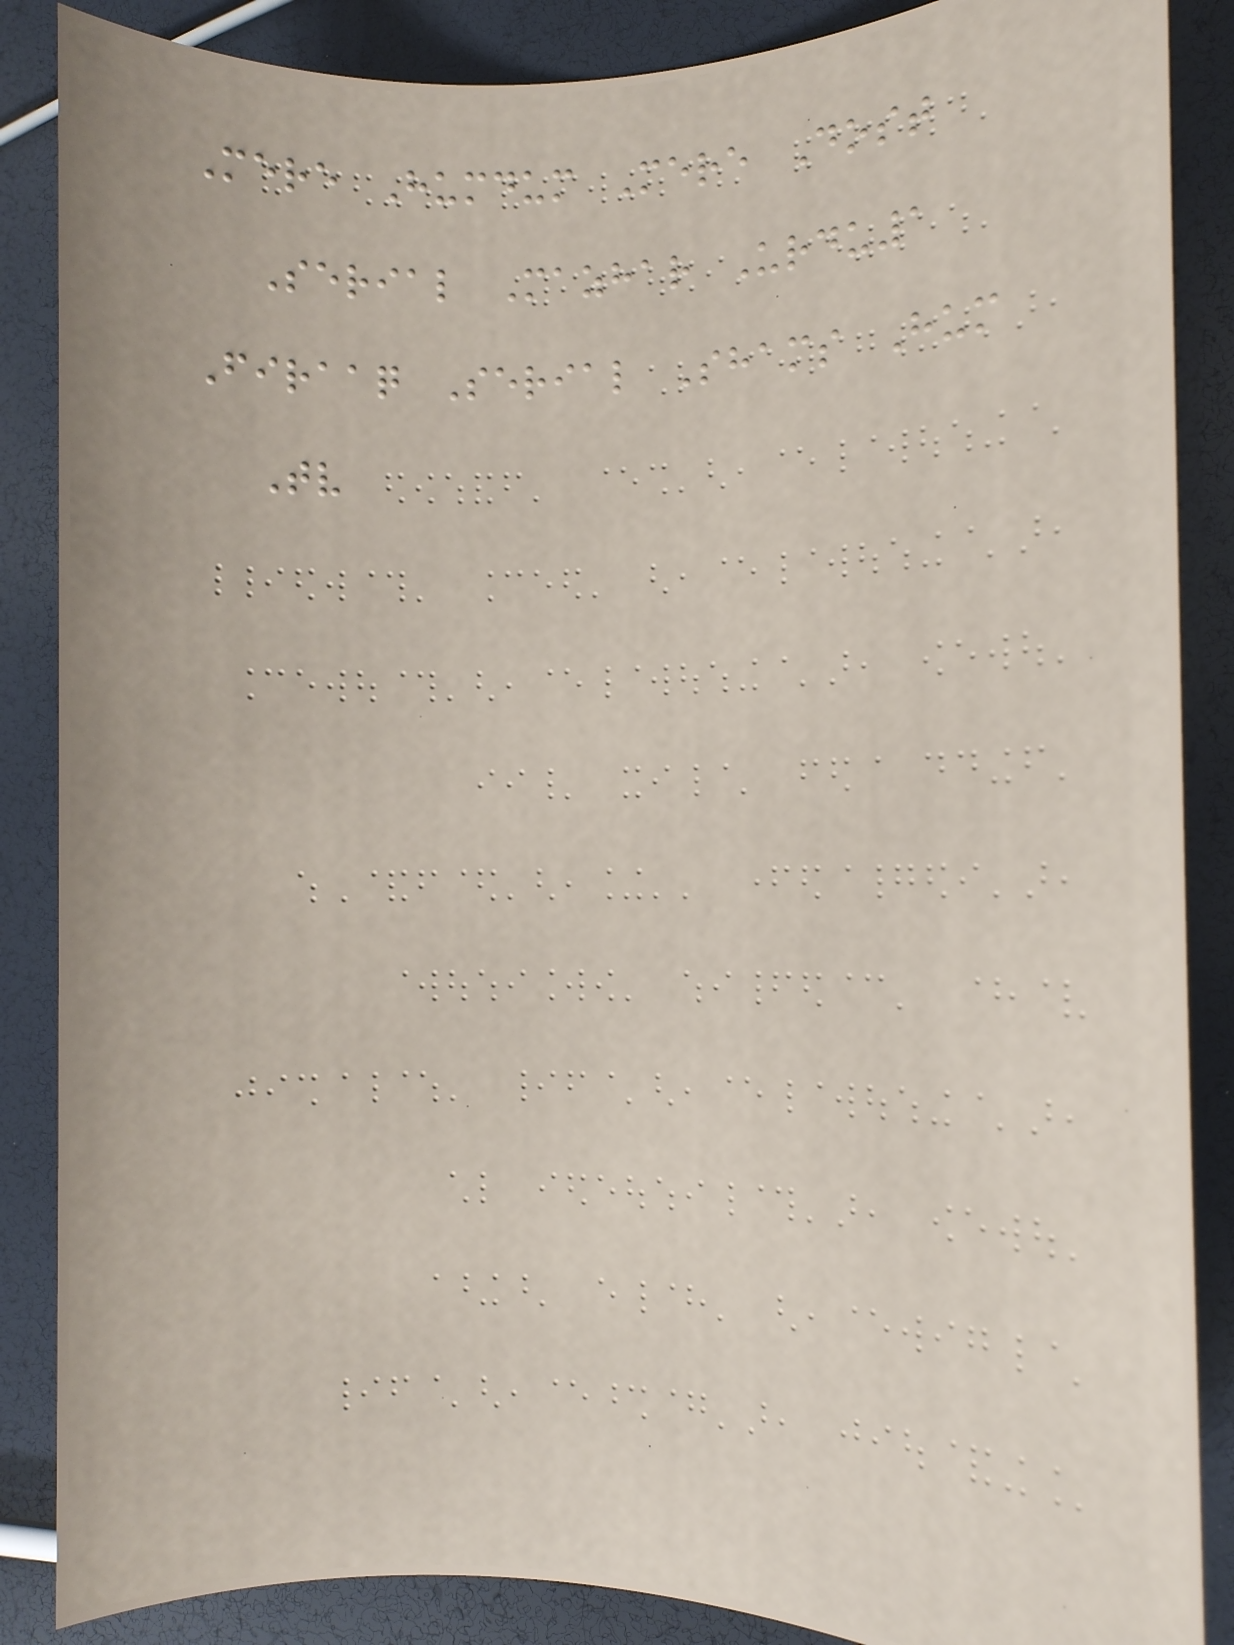Mere Humdum Mere Dost
Serial Mazhar Urdu1
Firaaq Serial Shams Hum
Tv
